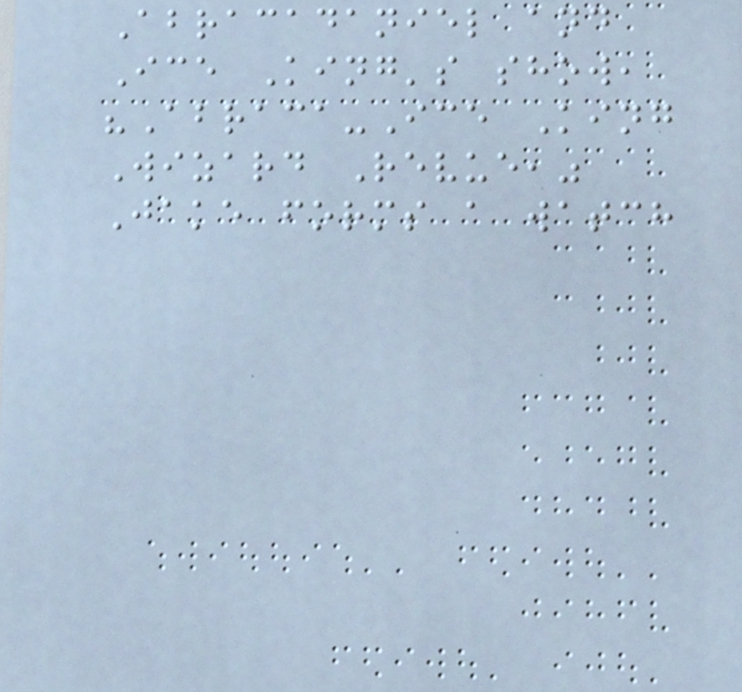Abracadaniel and
Ice King's show,
"Abraca-Ice King
Wizard Revue,"
Jake forms a watch
